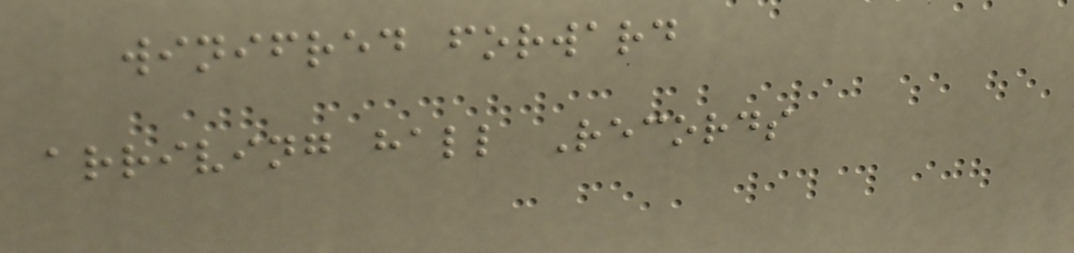winifred forward
arriving hall Records
